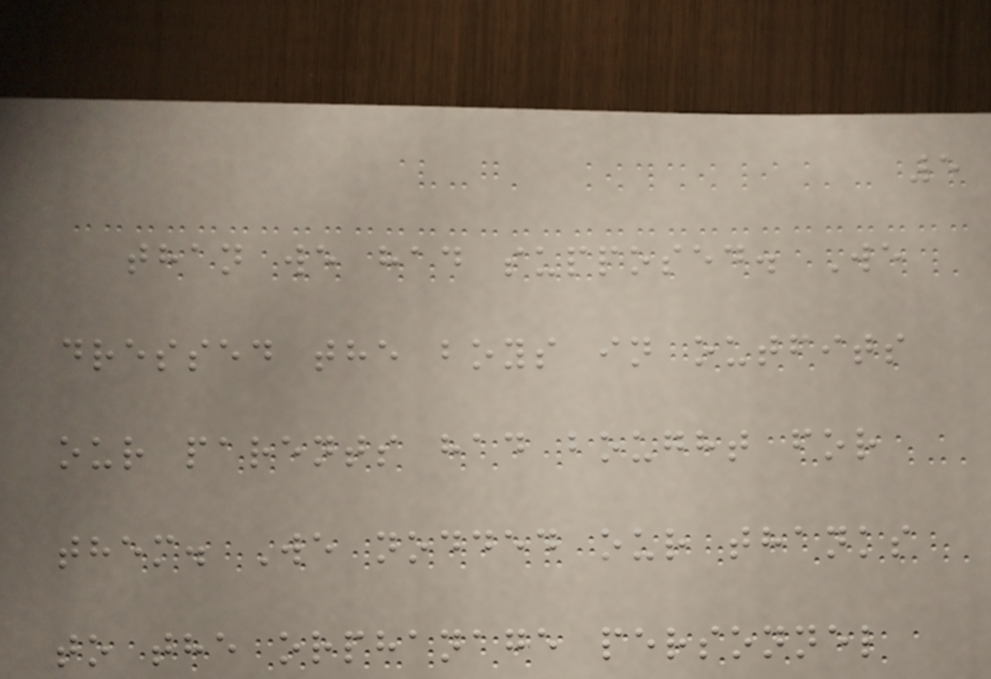5
than we had supposed. We
dressed the boys in outfits
our parents had bought for
them. We nodded our thanks
to the orphanage personnel
